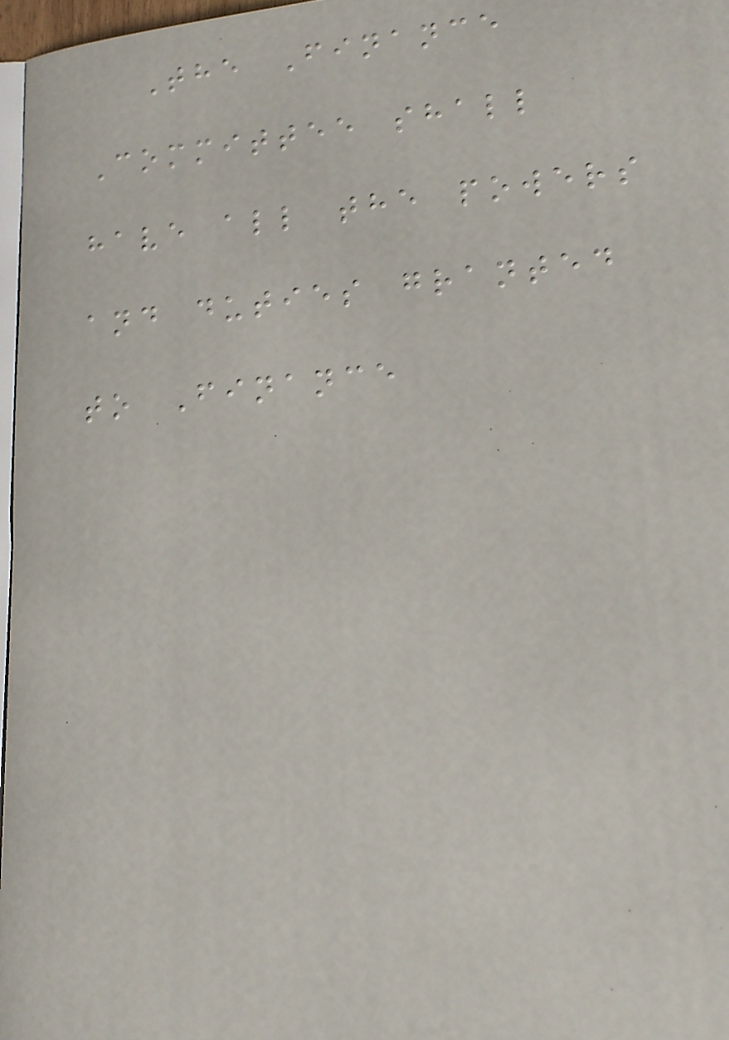The Finance
Committee shall
have all the powers
and duties granted
to Finance
